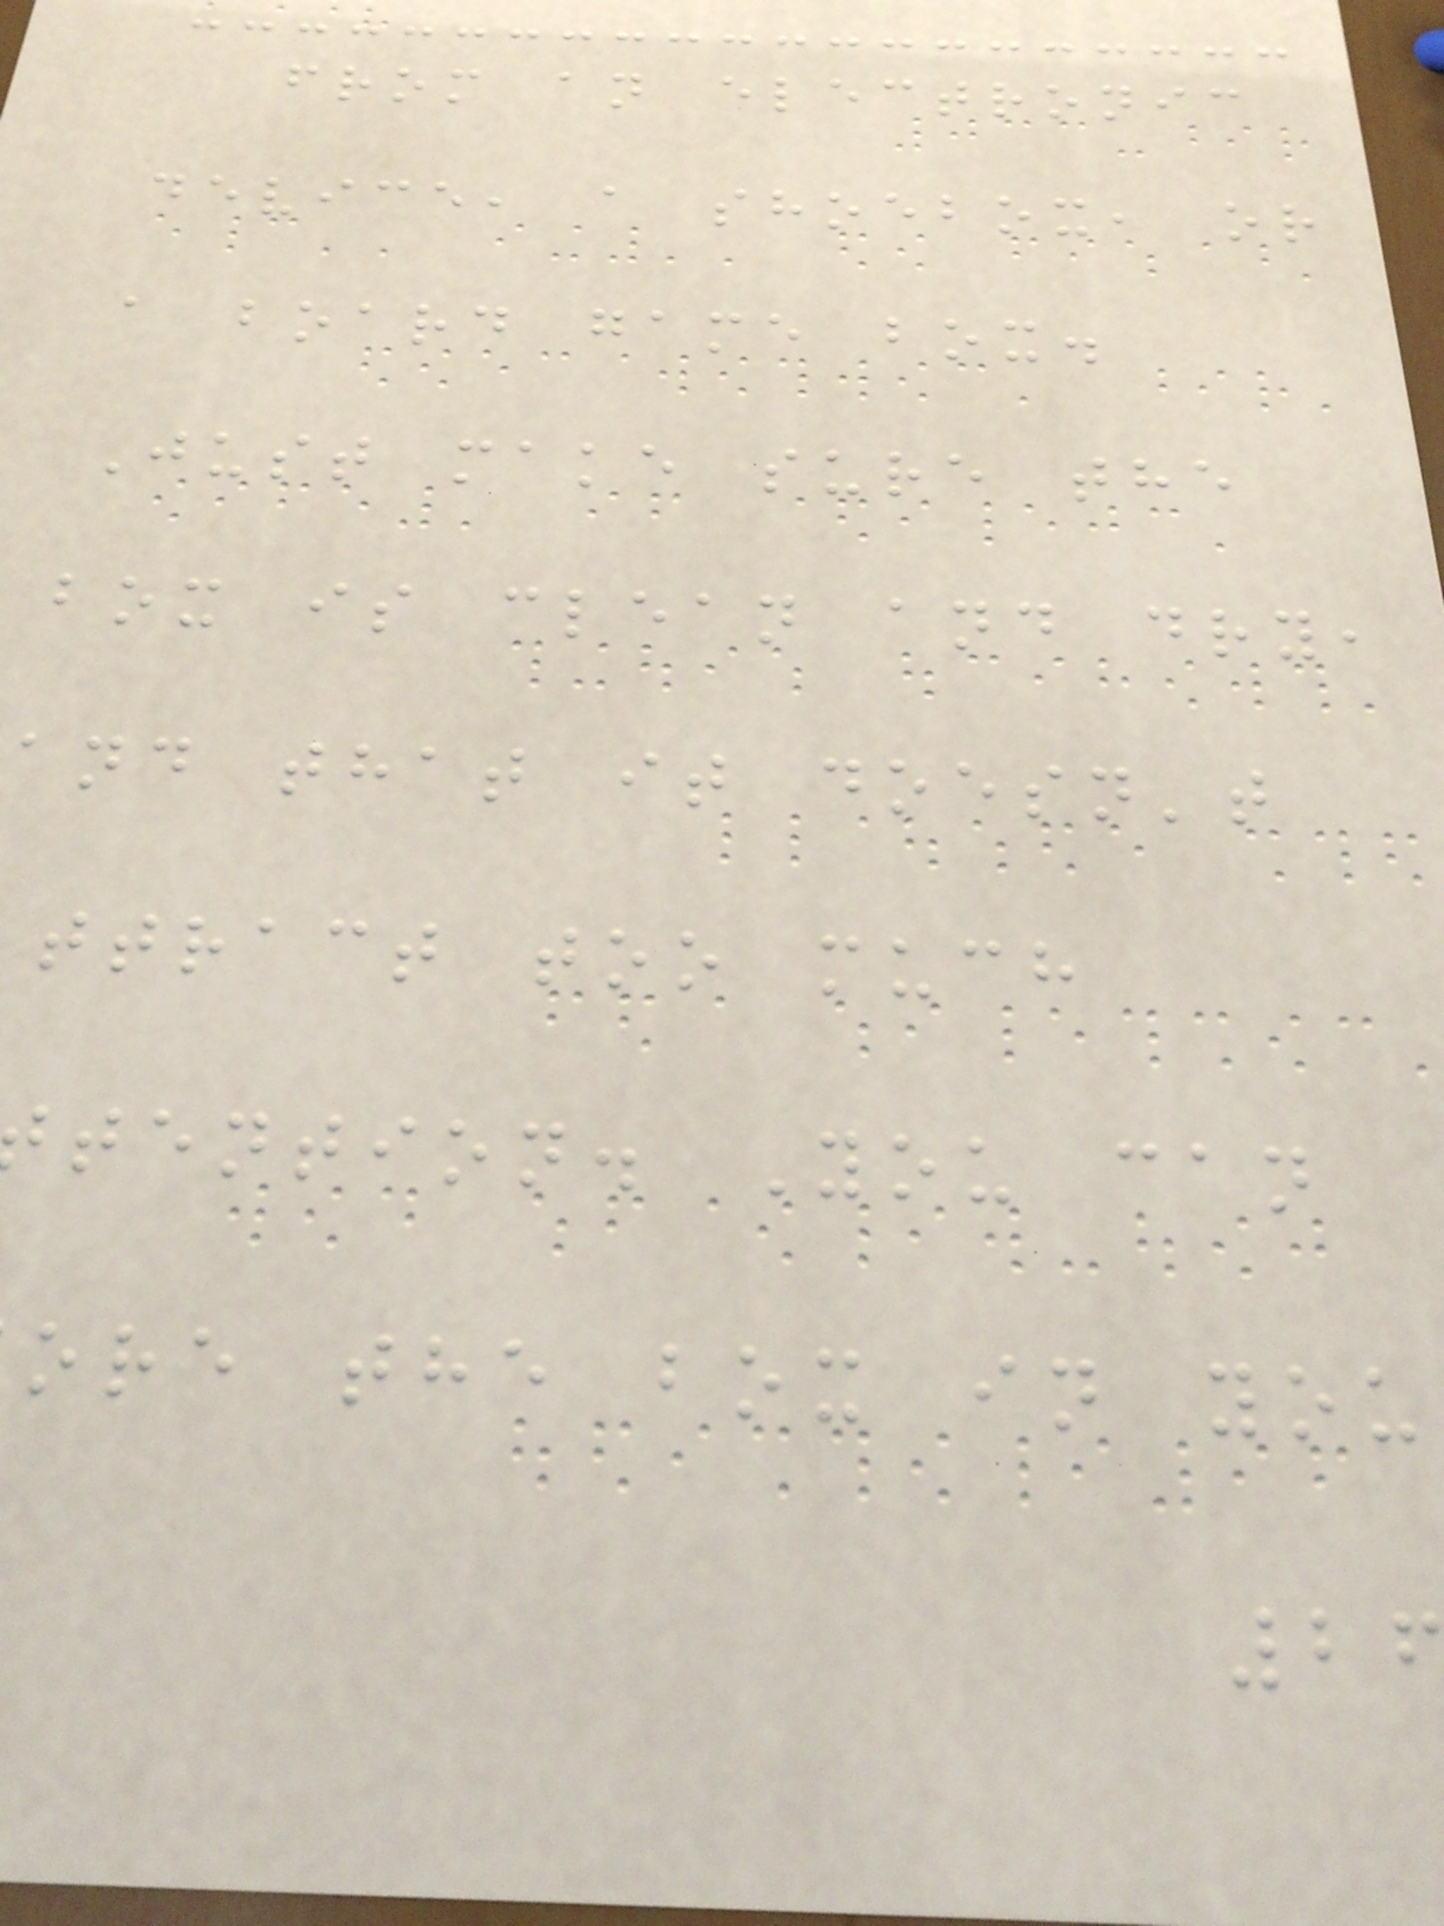from an electronic
device, a shoebox, or
a board game box.
Just make sure the
box is clean and dry,
and that it doesn't
ttract too much
tention. You can
ore the box in you
